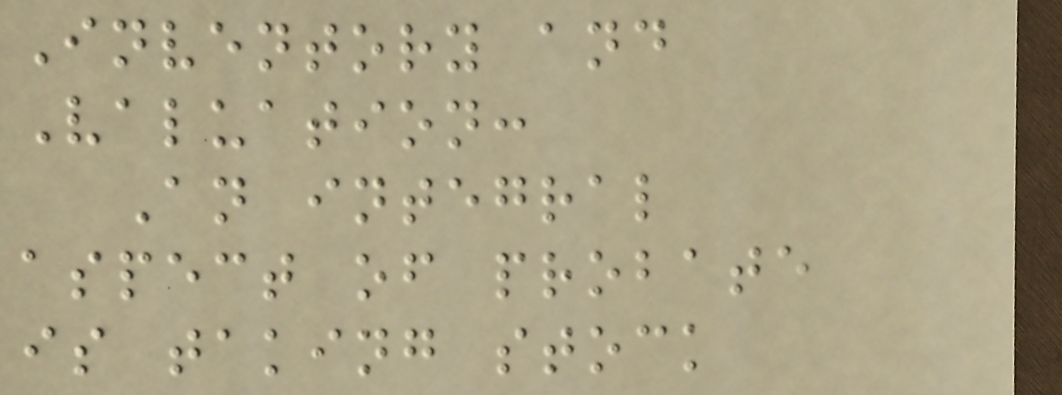Inventory and
Valuation:
An integral
aspect of probate
is taking stock
